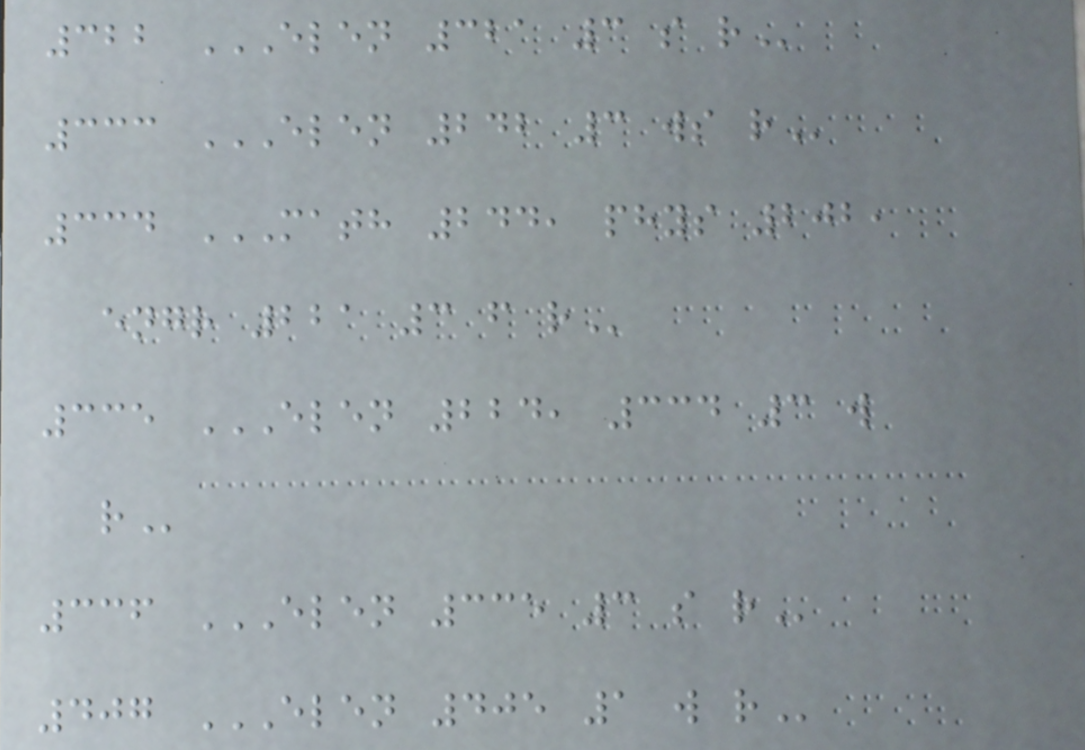322 ELEN 321 3 S R
333 ELEN 242 3 WS R
334 MATH 244, PHYS 202,
ENGR 221 3 F R
335 ELEN 224, 334 3 W
R
336 ELEN 335 3 S R
407 ELEN 405 1 W R
